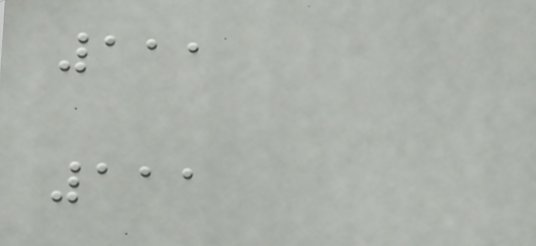111
111
